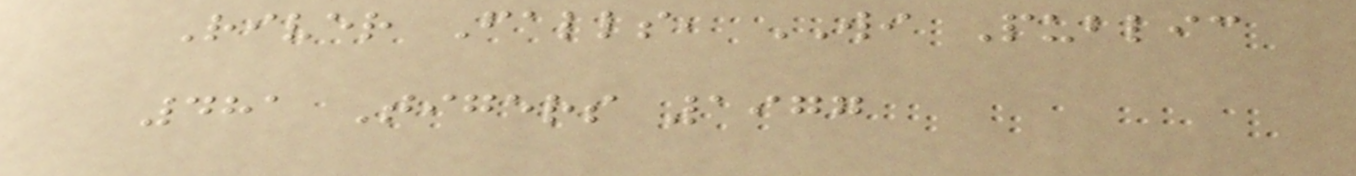River Falls, WI Public
481 Tigers 1977
